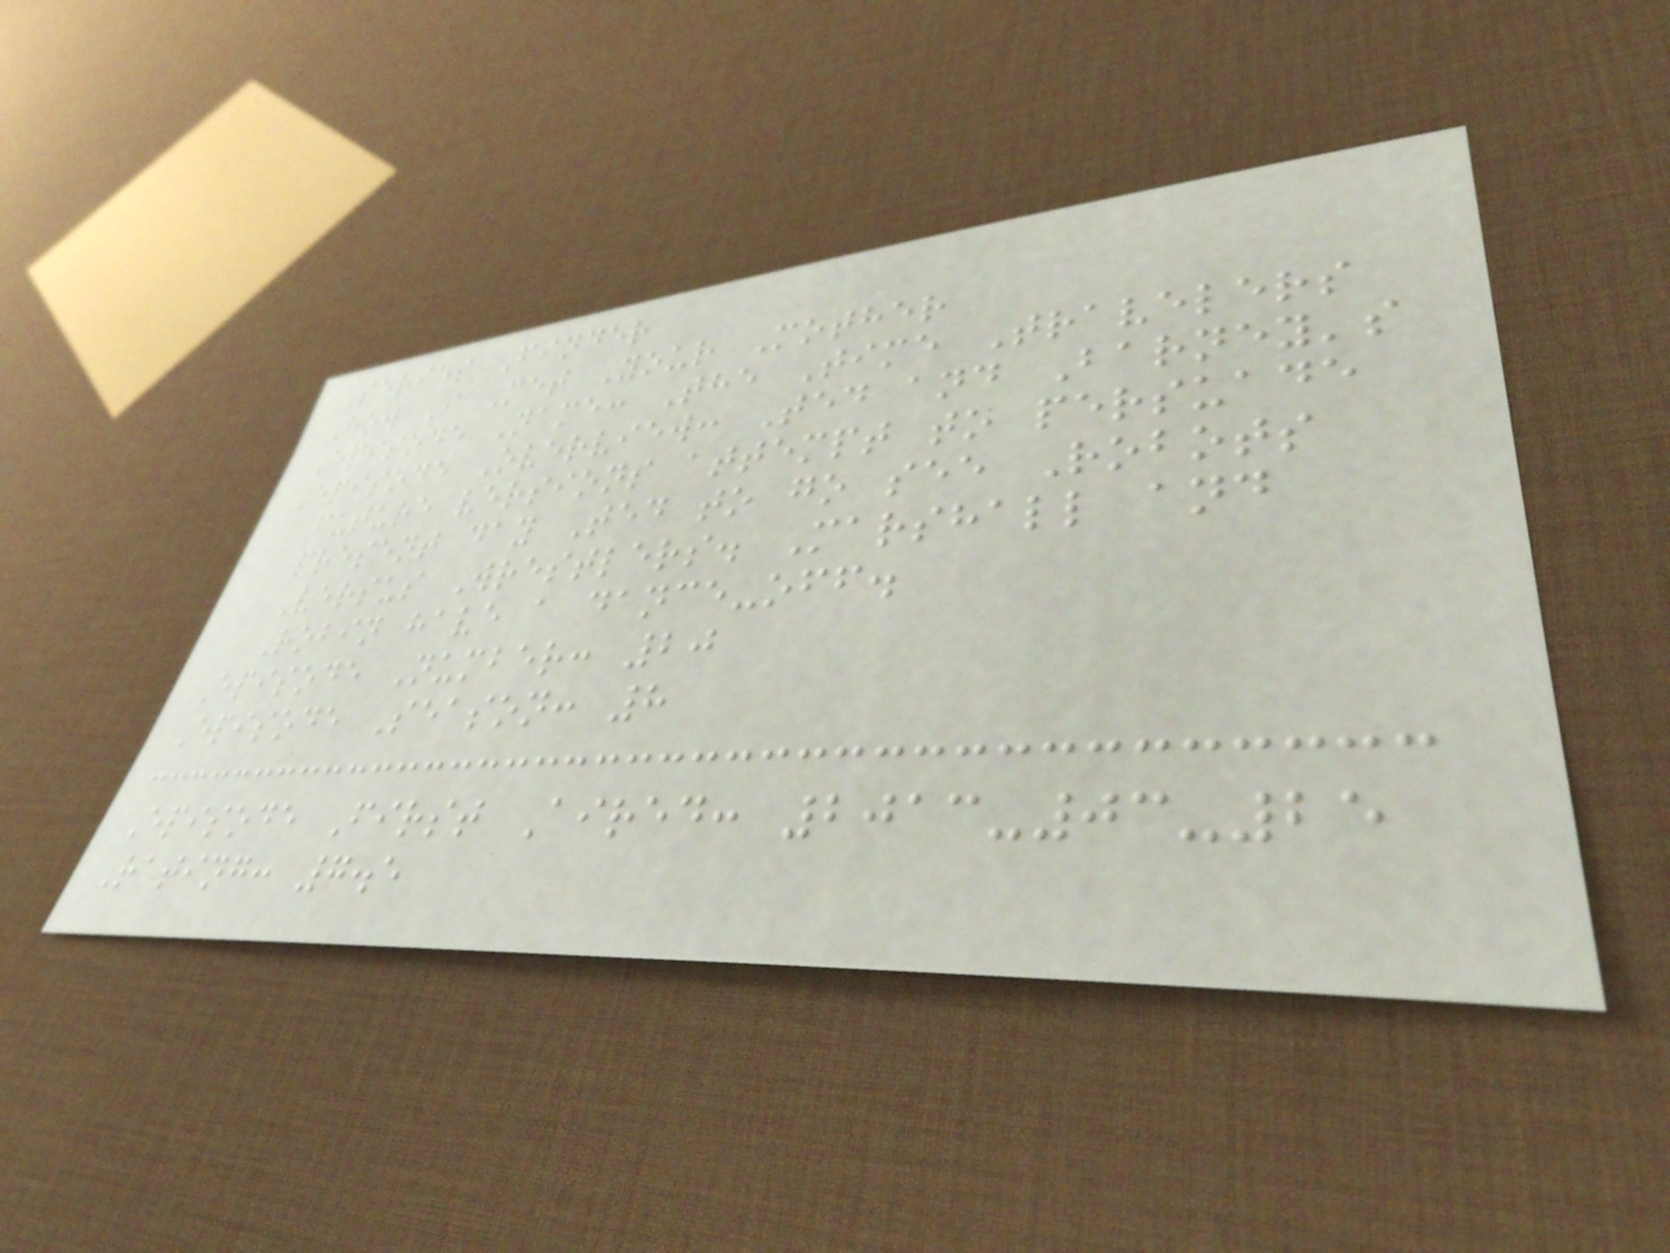Series Finder
How I Met Your Mother
Episode Name: The Time Travelers
Episode Overview: Ted and Barney's
future versions attempt to persuade
present day Ted to go see Robots
Versus Wrestlers. Marshall and
Robin have a dance-off.
Episode Number: 20
Episode Season: 8
Episode First Aired: 2013-03-25
Rating: 7.5
